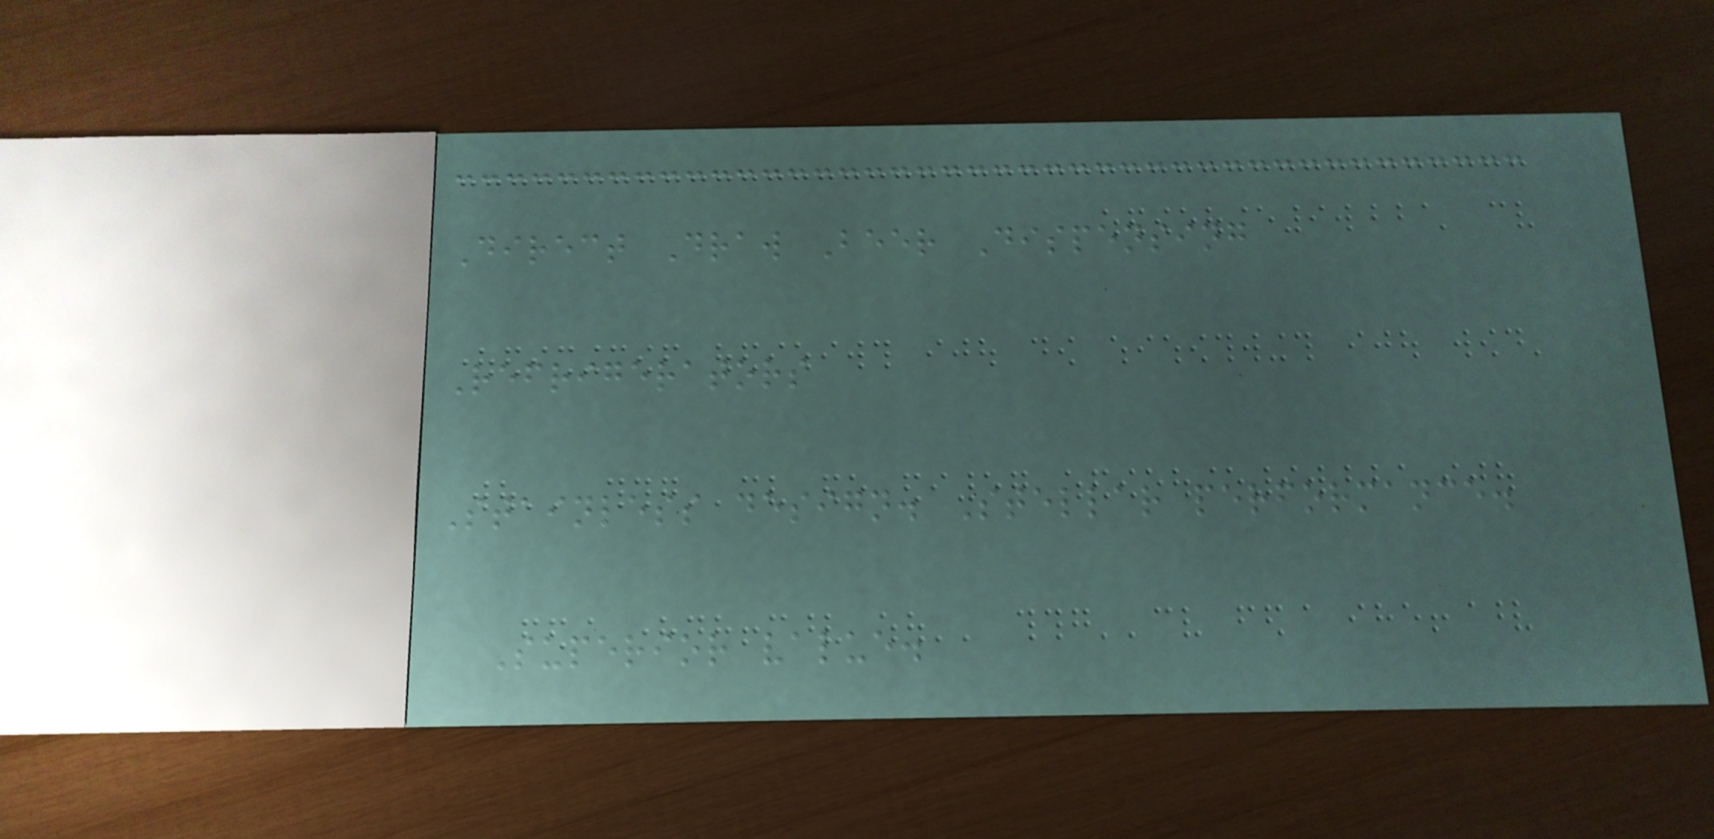Direct Draw Beer Dispensing
Refrigerators
Stainless design. Stellar performance.
Superior value.
